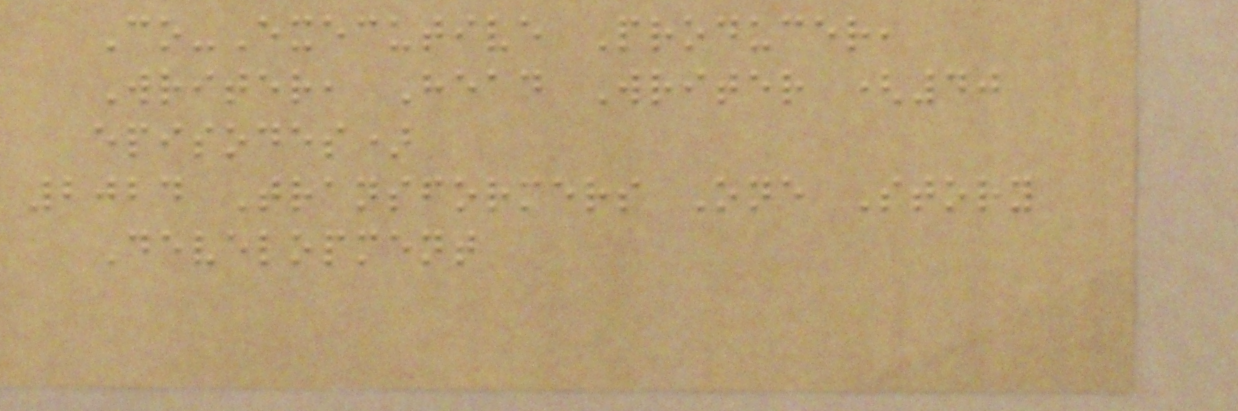Co-Executive Producer,
Writer, Head Writer (40
episodes)
2024 Transformers One Story
Development
